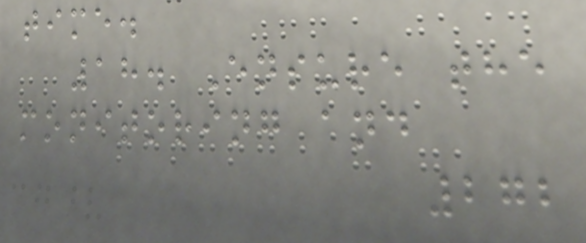time.
18. Ensure the
monitoring and
272
